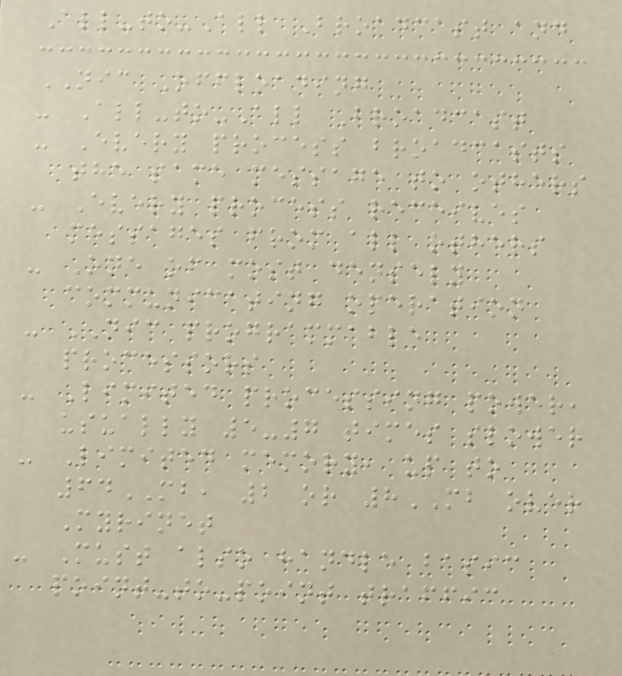All-to-All Broadcast and
NIC Offloading
- All-to-All Broadcast
- Every process broadcasts
the same message to others
- Every process receives
messages from all others
- One of most densely
communicating operation
- NIC programmable
processors
- Limited processing power,
usually 5-7 times slower
- Limited memory, up to
64MB, 2 or 8MB over
Myrinet
- Must also handle basic
point-to-point traffic
